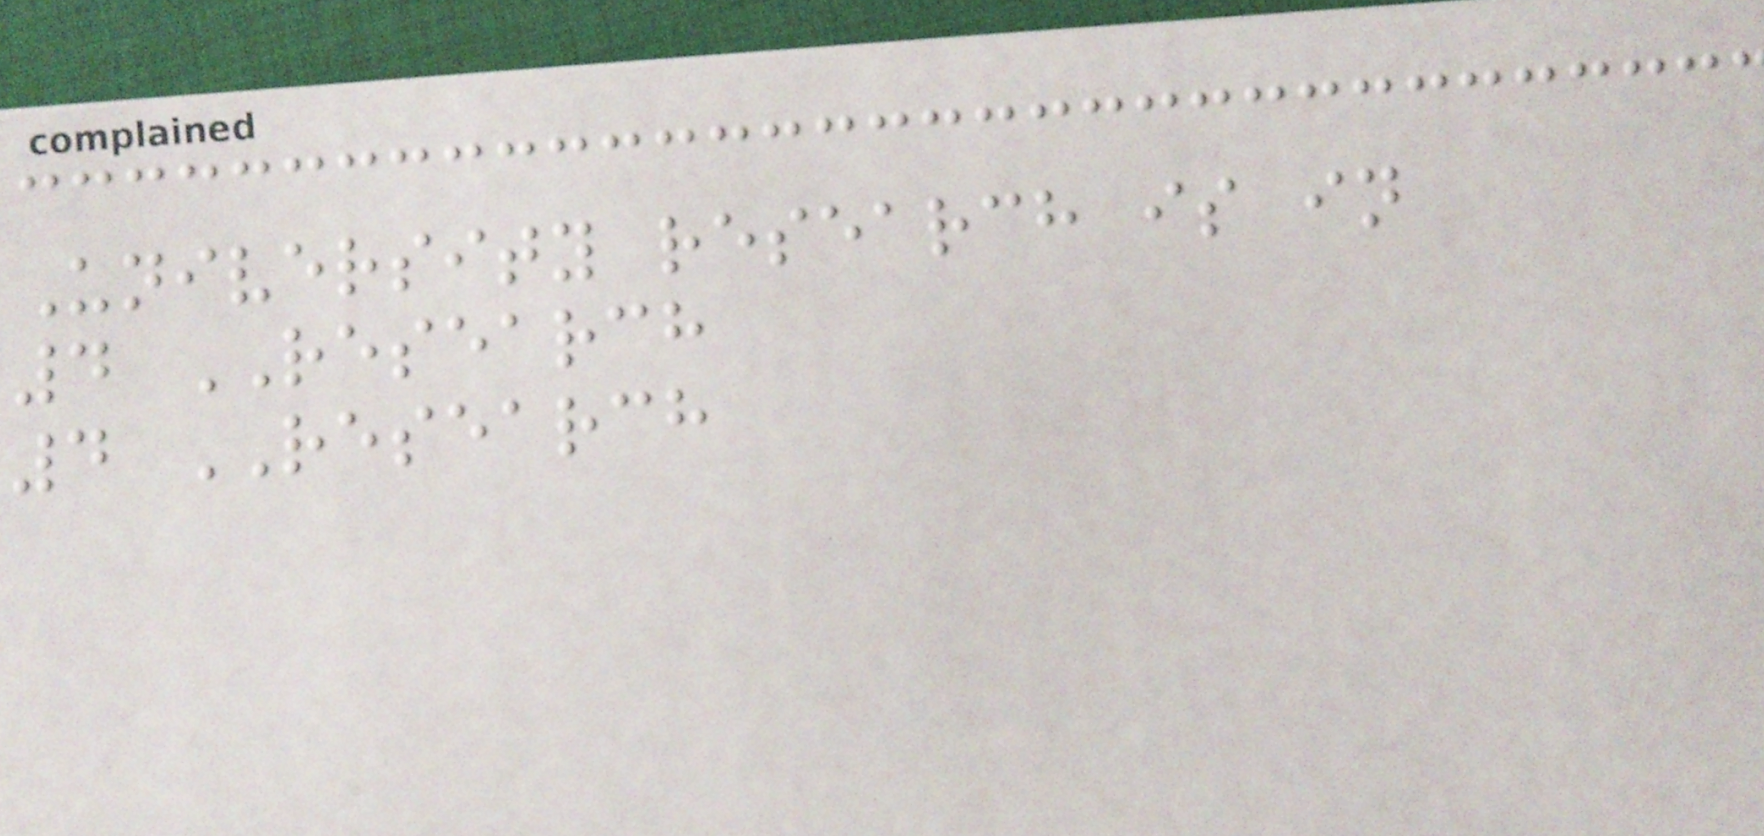University research is in
4 RESEARCH
4 RESEARCH
